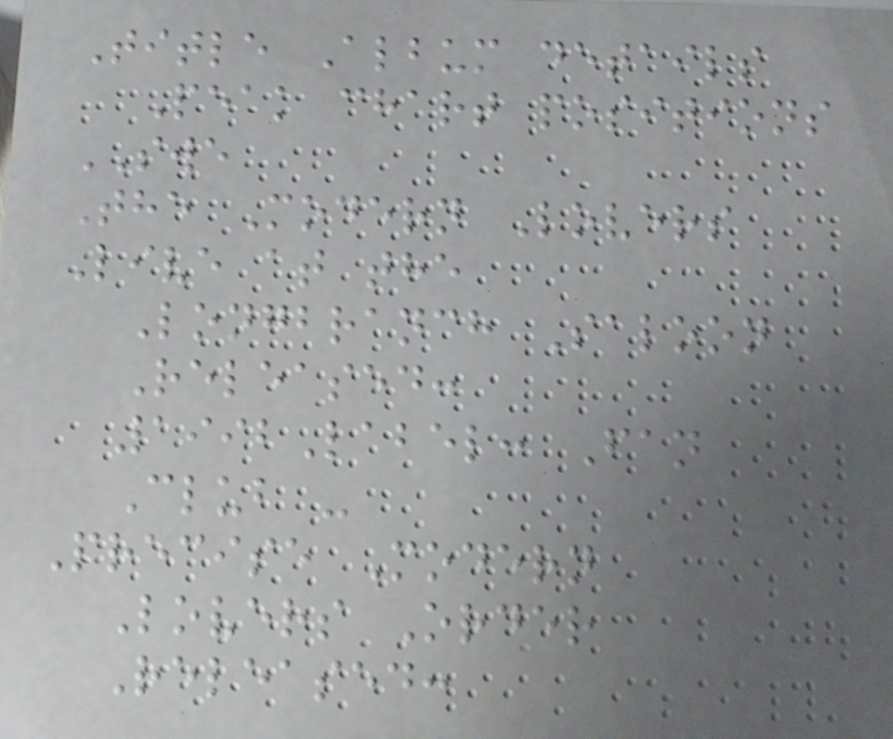Title Album details
Peak chart positions
SWE
The Modern Lovers
Live at the
Longbranch Saloon
Released:
1992Label: Fan
Club -
Precise Modern
Lovers Order
Released:
